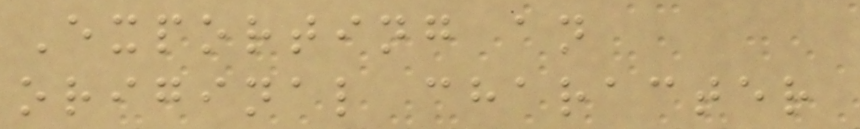Exporting an
original character
